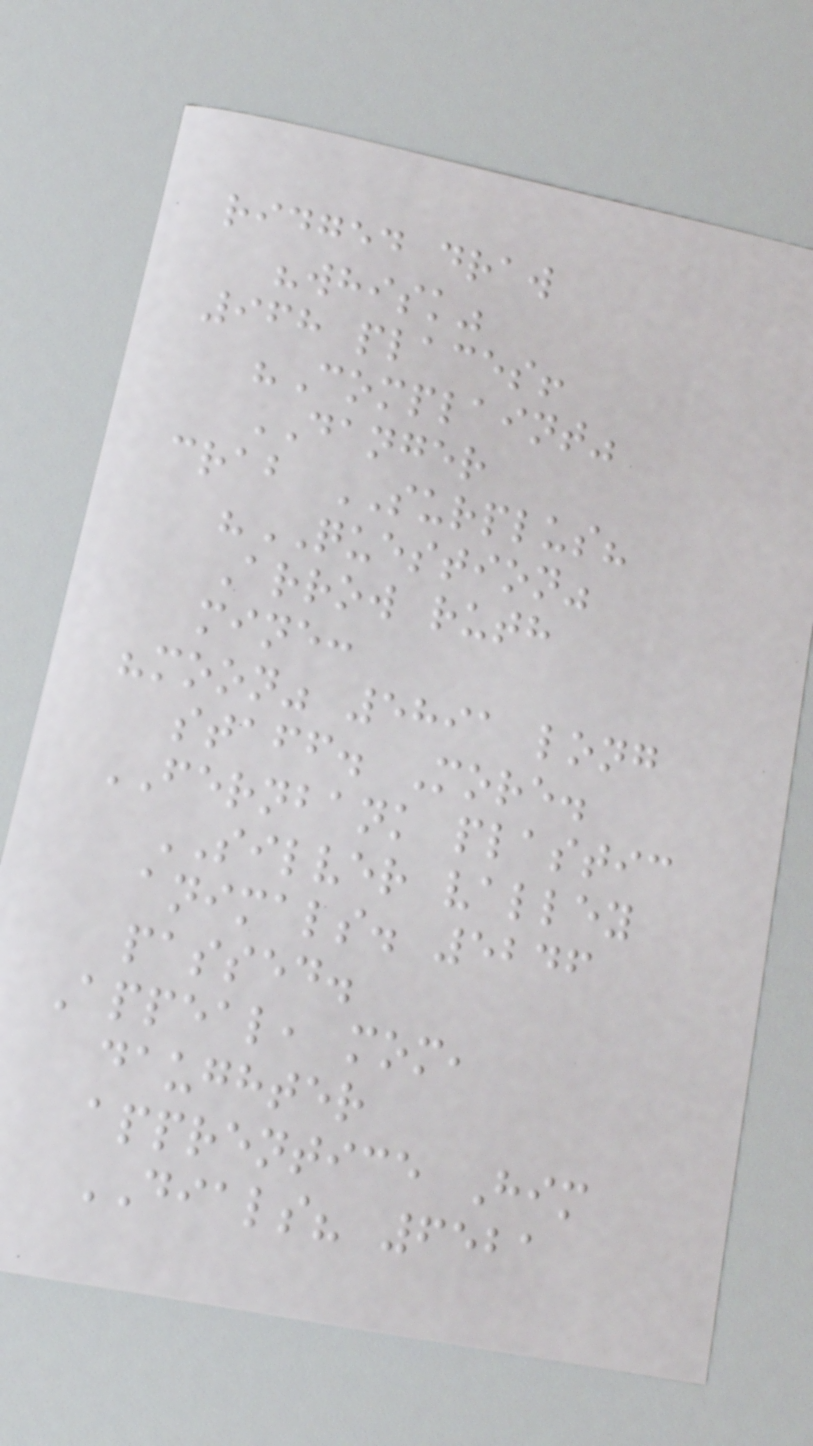ridged draw
"whisk"
968 places!
"Complaint"
DANGER
crab SURPLUS?
"QUESTION"
Arrow ruth
mine:
"moon" 5891 long
staff. More.
FERNBANK plastic
SILVER valley
animals. 5246
passed.
Appeal, mom,
daughter
apprentice Him
DIALS? 6521
